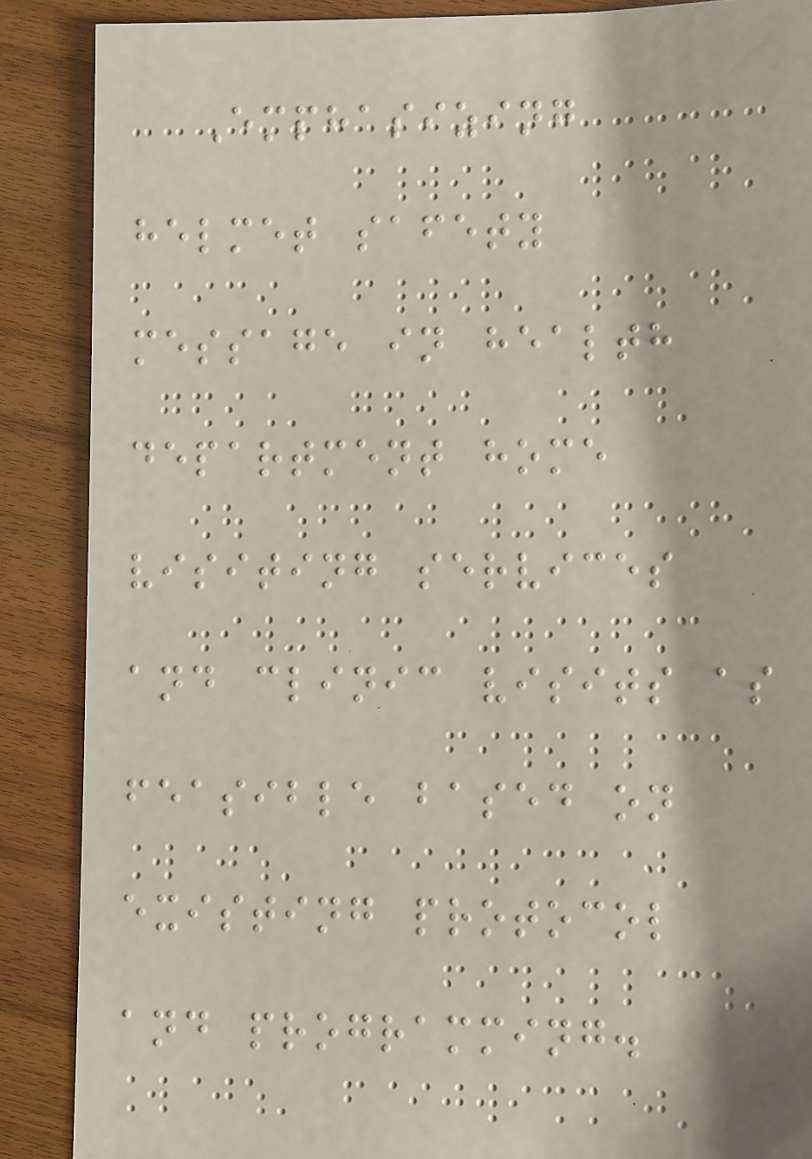Emphasizing
helmet safety
message in health
department home
visiting services
and clinic visits as
feasible based on
existing protocol
and programming.
